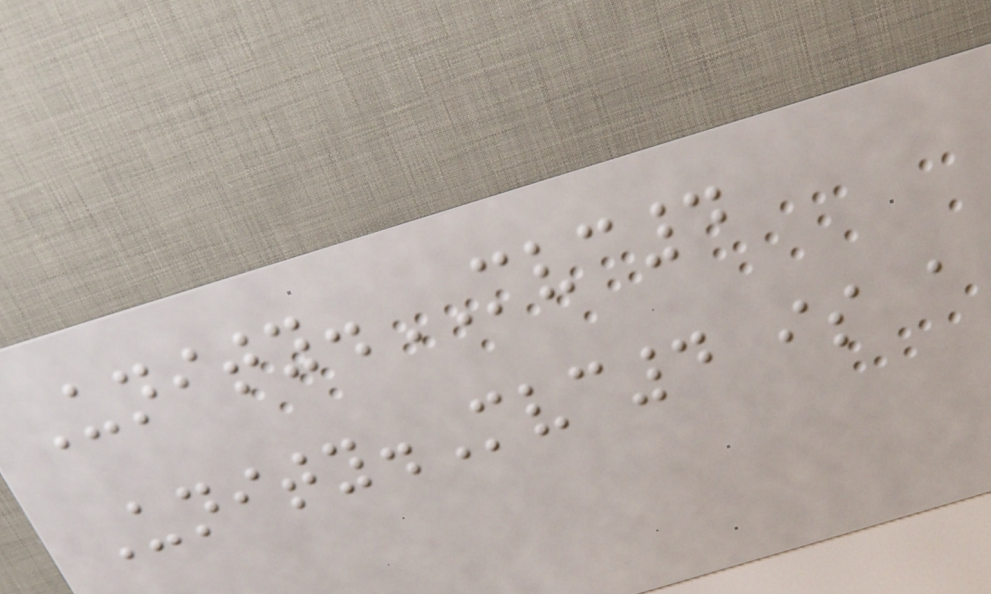Unity.MVC4
Unity.Mvc4 is a
